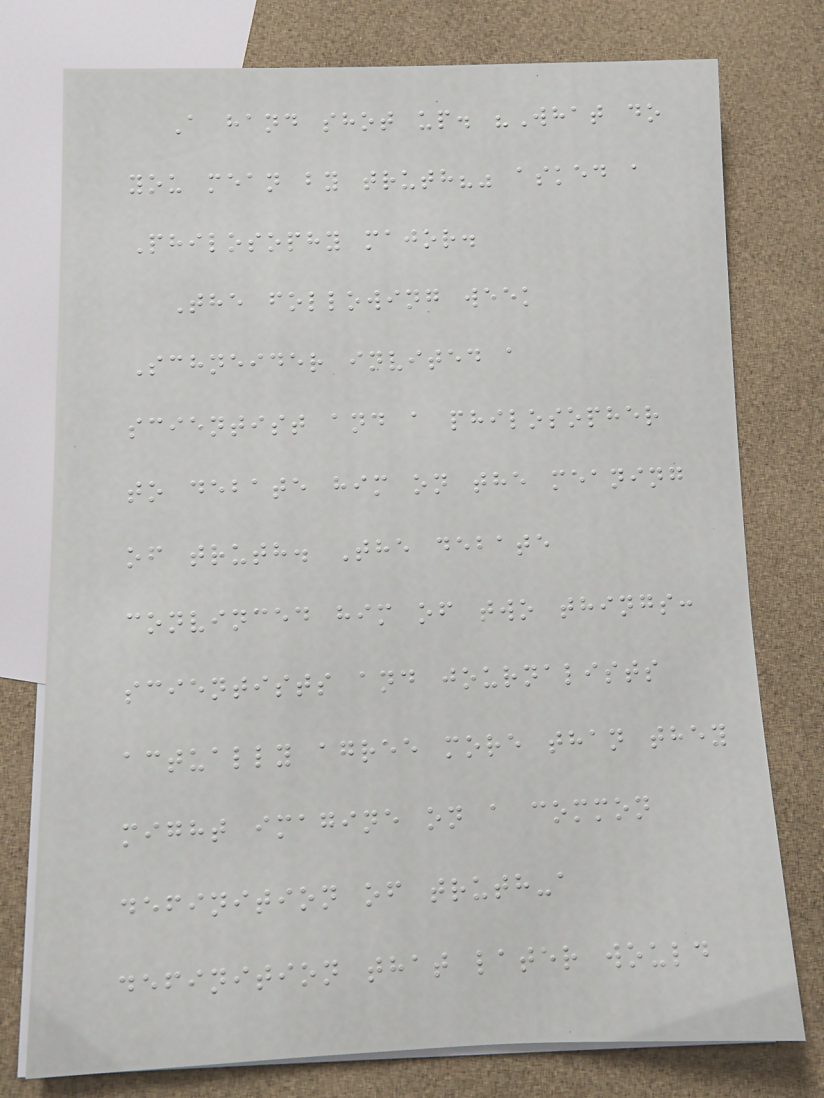A hand shot up. "What do
you mean by truth?" asked a
Philosophy major.
The following week
Schneider invited a
scientist and a philosopher
to debate him on the meaning
of truth. The debate
convinced him of two things:
scientists and journalists
actually agree more than they
might imagine on a common
definition of truth-a
definition that later would
